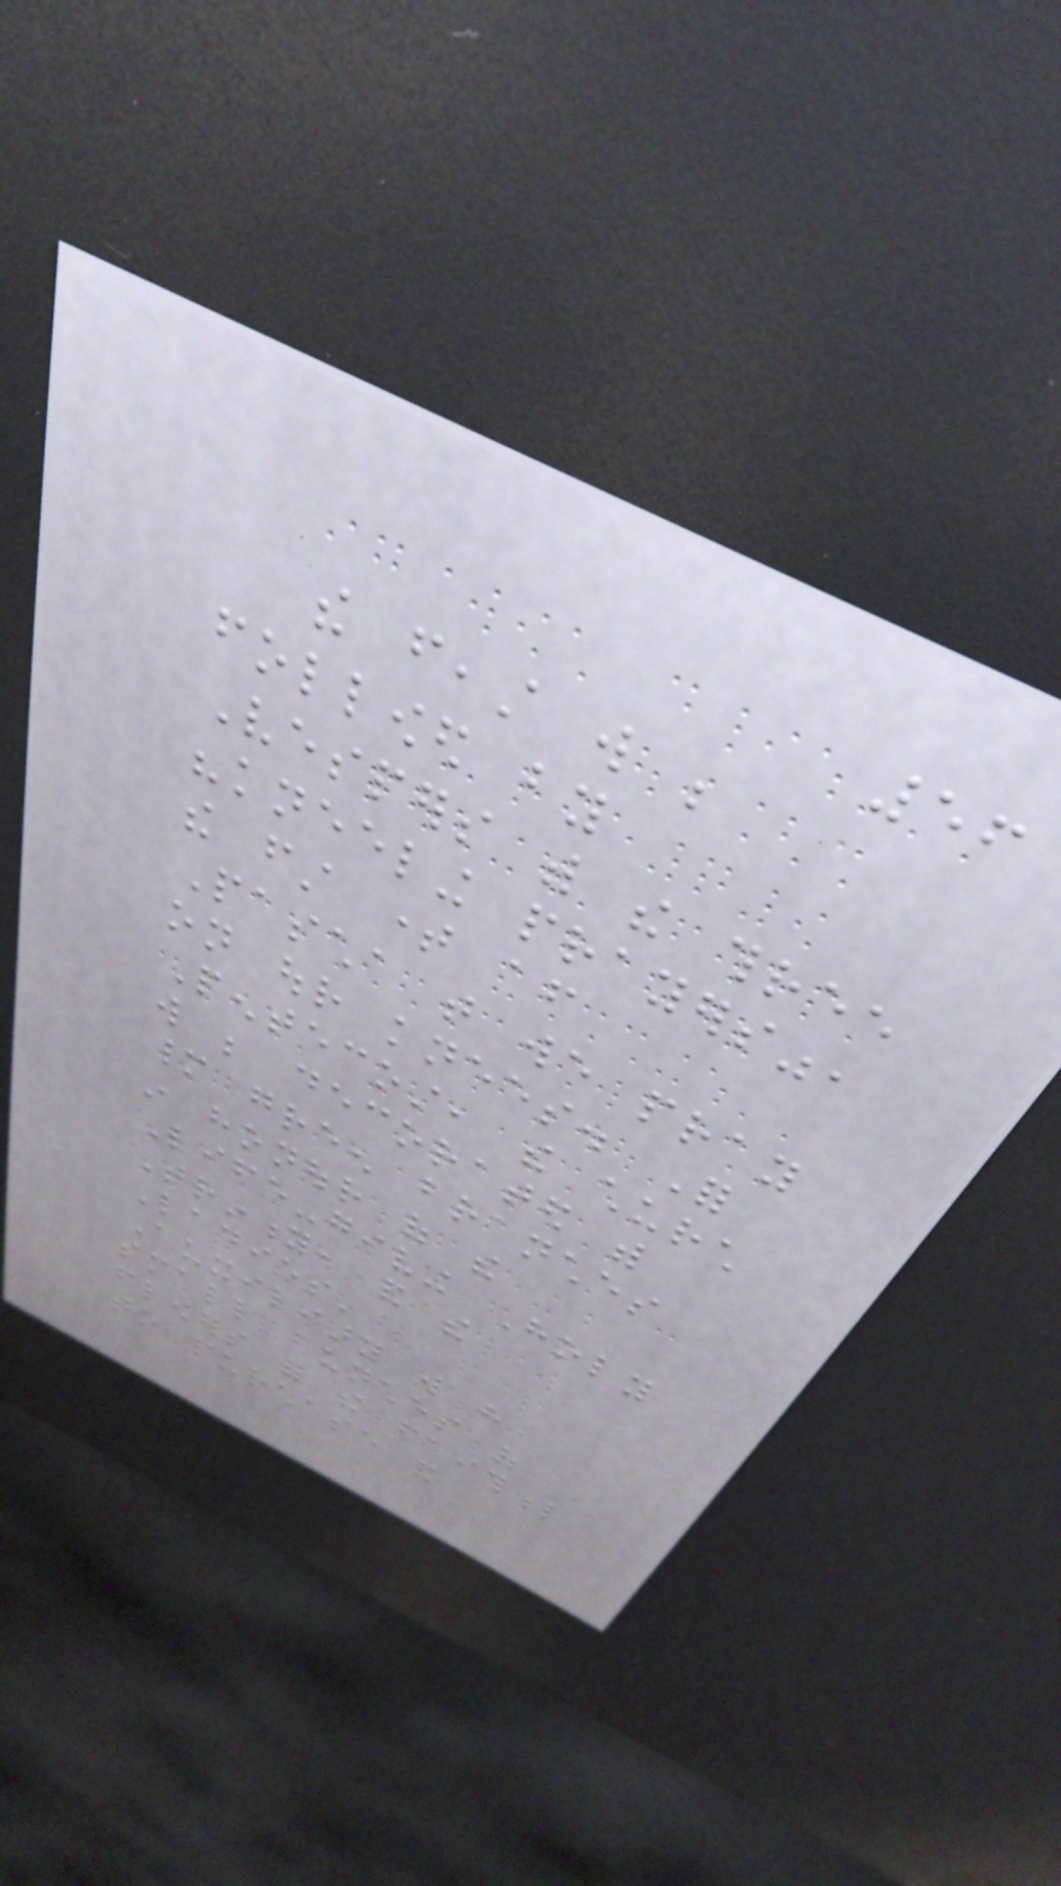56
the feast will be
followed by
Vespers with the three
"kneeling prayers",
the first time after
Pascha that we pray
on our knees. For
Pentecost, the church
will be decorated with
many green branches
in honour of the
Life-giving Holy
Trinity, and the
Ladies'
Auxiliary will have
small bunches of
flowers for the faithful
to purchase and
